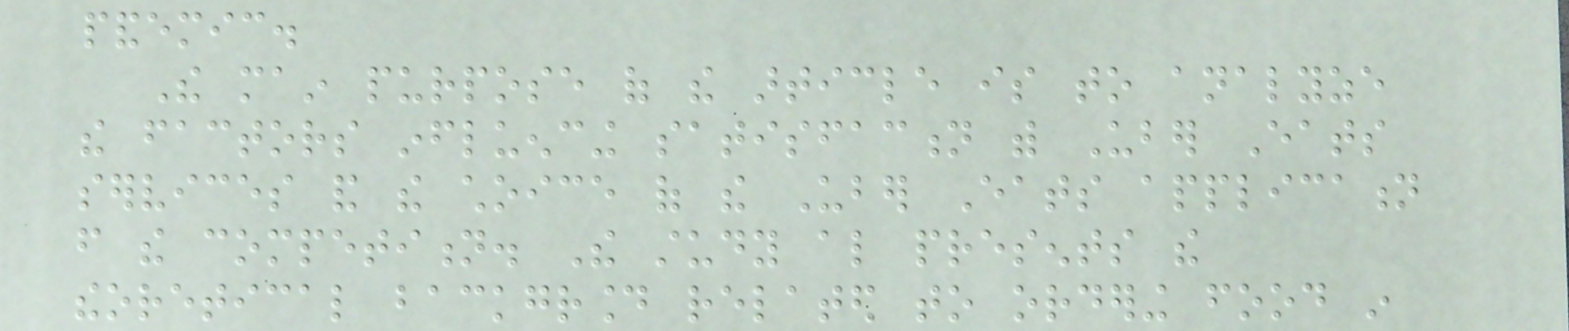pandemic.
The main purpose of the article is to analyze
the factors influencing satisfaction with Uber Eats
services and the choice of the Uber Eats application
from the competition. The study also presents the
theoretical background related to ordering food in
